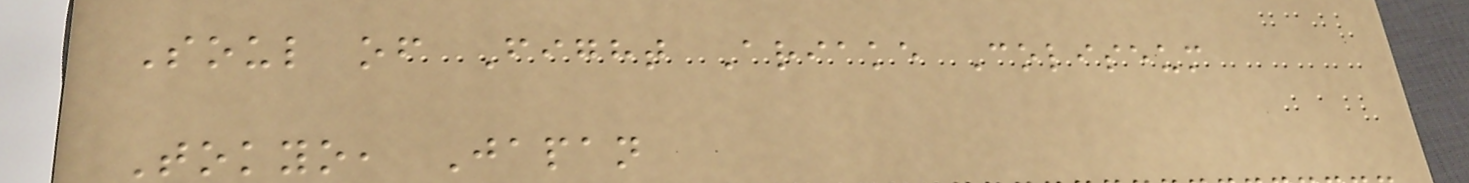Soul of Fight Ariake Coliseum
Tokyo, Japan
